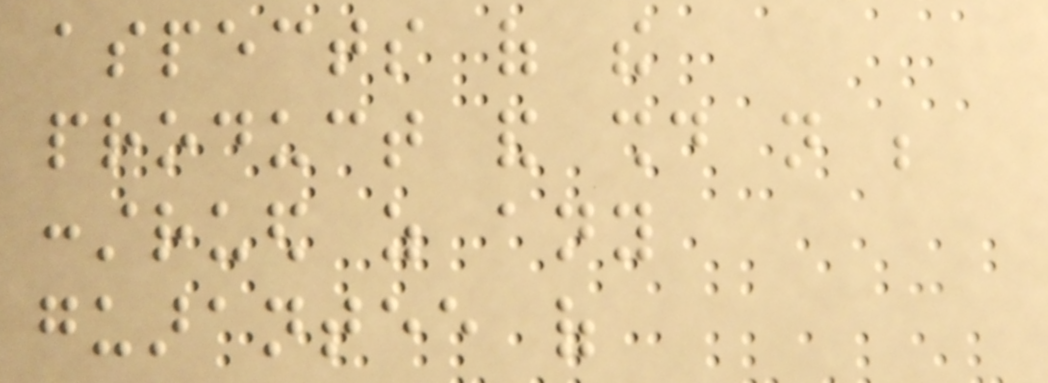aspects of the
product and should not be
construed as any
guarantee of
